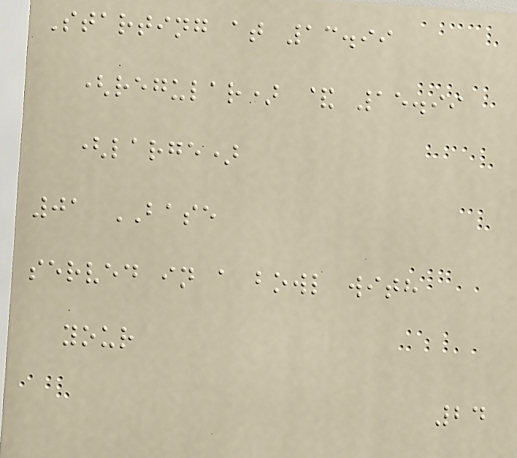Starting at 13.99
(regular) & 15.99
(large)
01 BASE
served in a bowl with
your
24
